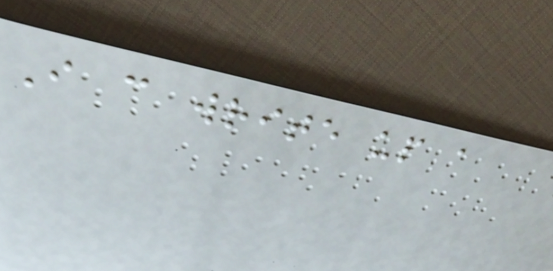I can write up a
